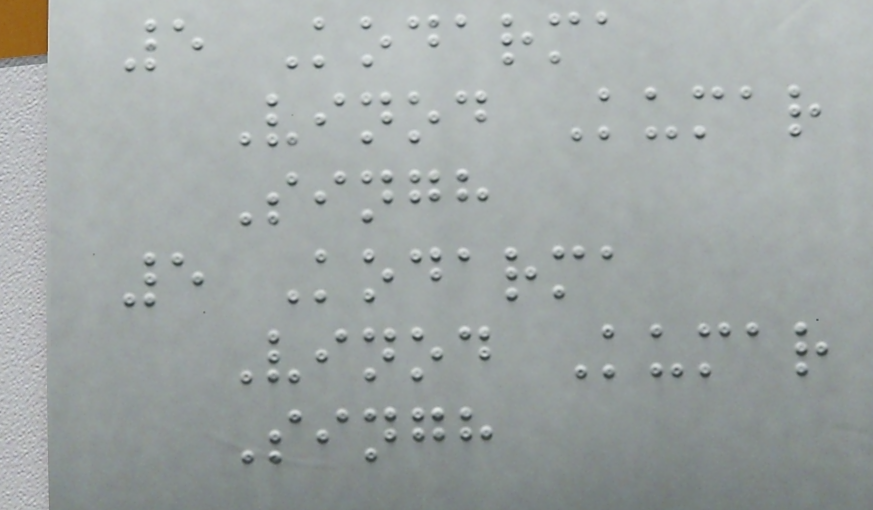5 Kodarma
Vinod Kumar
Singh
5 Kodarma
Vinod Kumar
Singh
